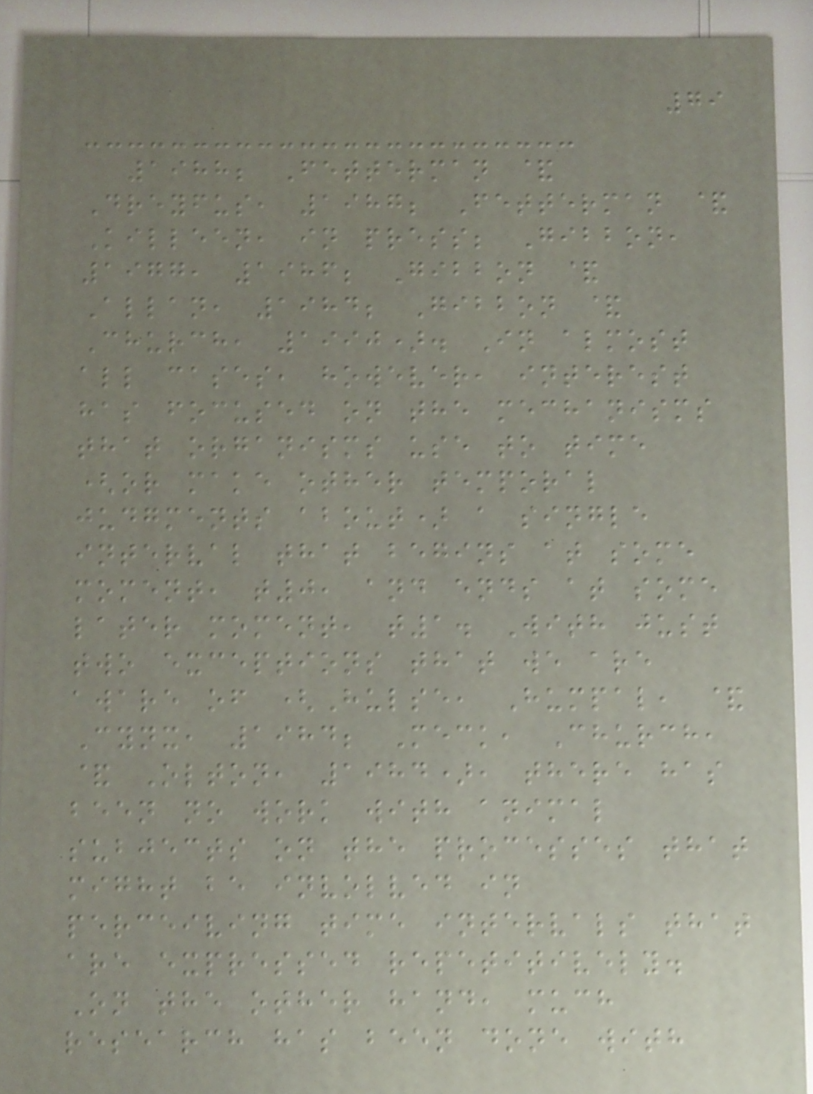79
1988; Fetterman &
Dreyfus, 1987; Fetterman &
Killeen, in press; Gibbon,
1977, 1986; Gibbon &
Allan, 1984; Gibbon &
Church, 1990). In almost
all cases, however, interest
has focused on the mechanisms
that organisms use to time
(or make other temporal
judgments about) a single
interval that begins at some
moment, t0, and ends at some
later moment, t1. With just
two exceptions that we are
aware of (Hulse, Humpal, &
Cynx, 1984; Meck, Church,
& Olton, 1984), there has
been no work with animal
subjects on the processes that
might be involved in
perceiving time intervals that
are expressed repetitively.
On the other hand, much
research has been done with
